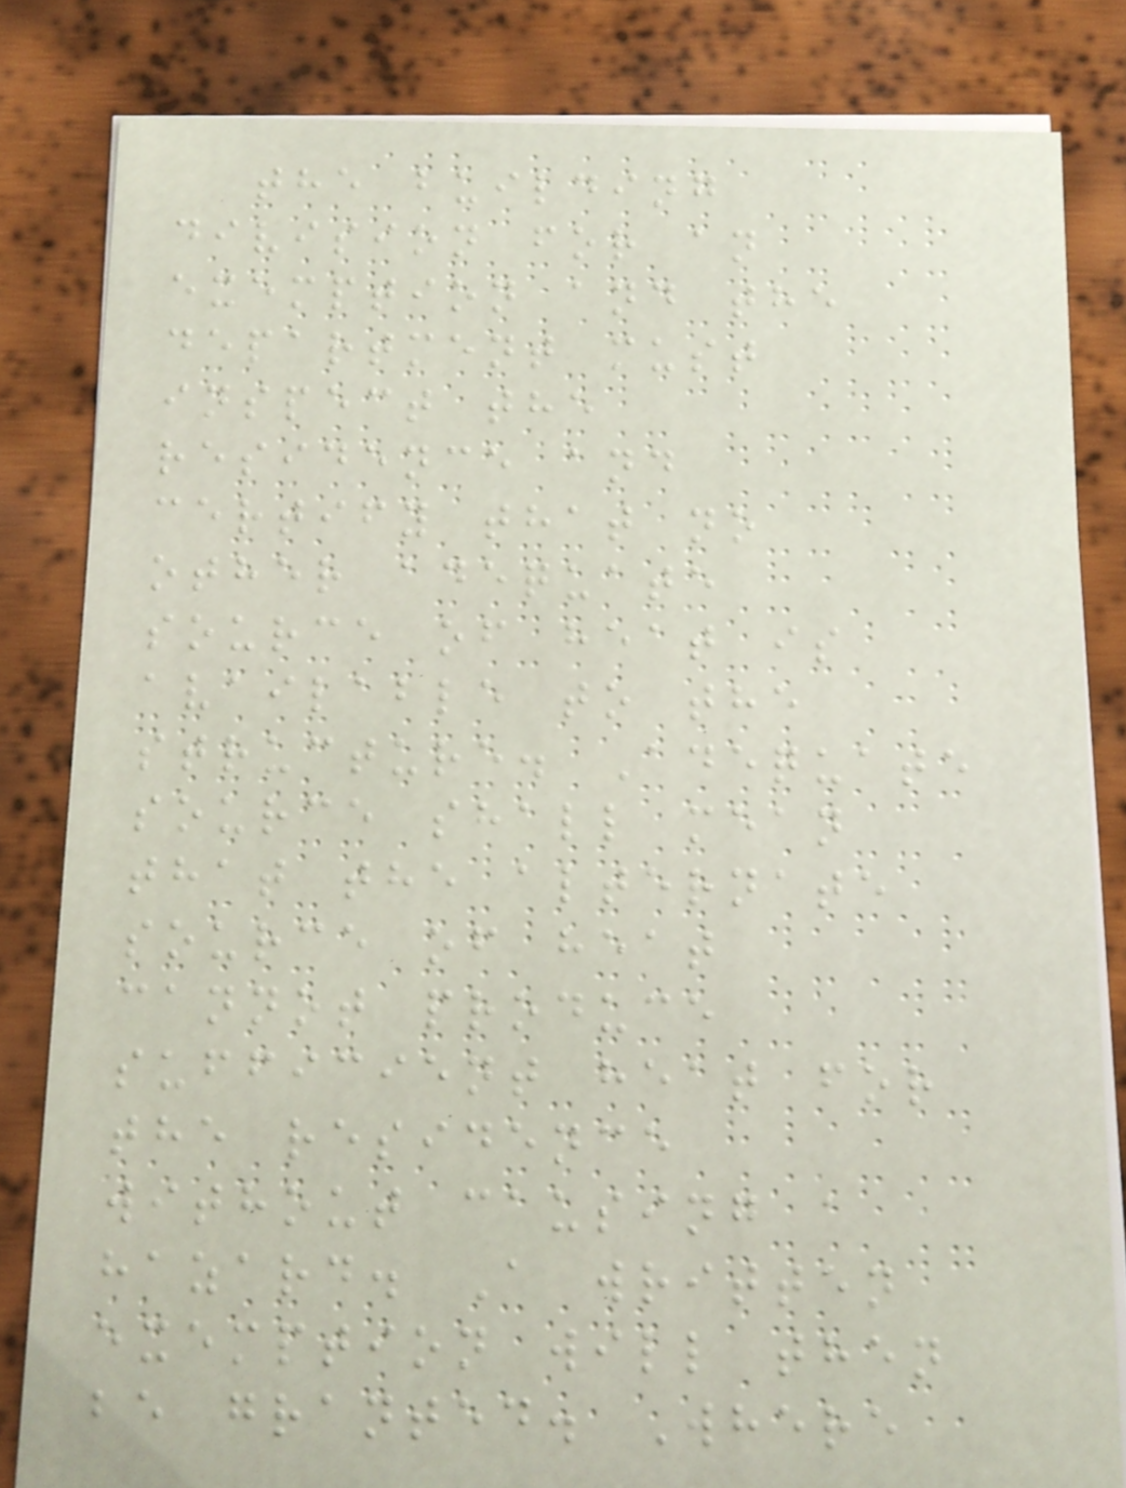the building
division for an
exemption and the
department must
inspect the
residence and
certify that no
other adequate
source of heat is
available to the
structure. Adequate
source shall mean
that the alternate
source of heat
cannot produce
sufficient heat for
the residence
without causing a
hazard. A written
exemption will then
be granted. Where
